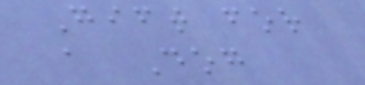Gift for
a Dog
